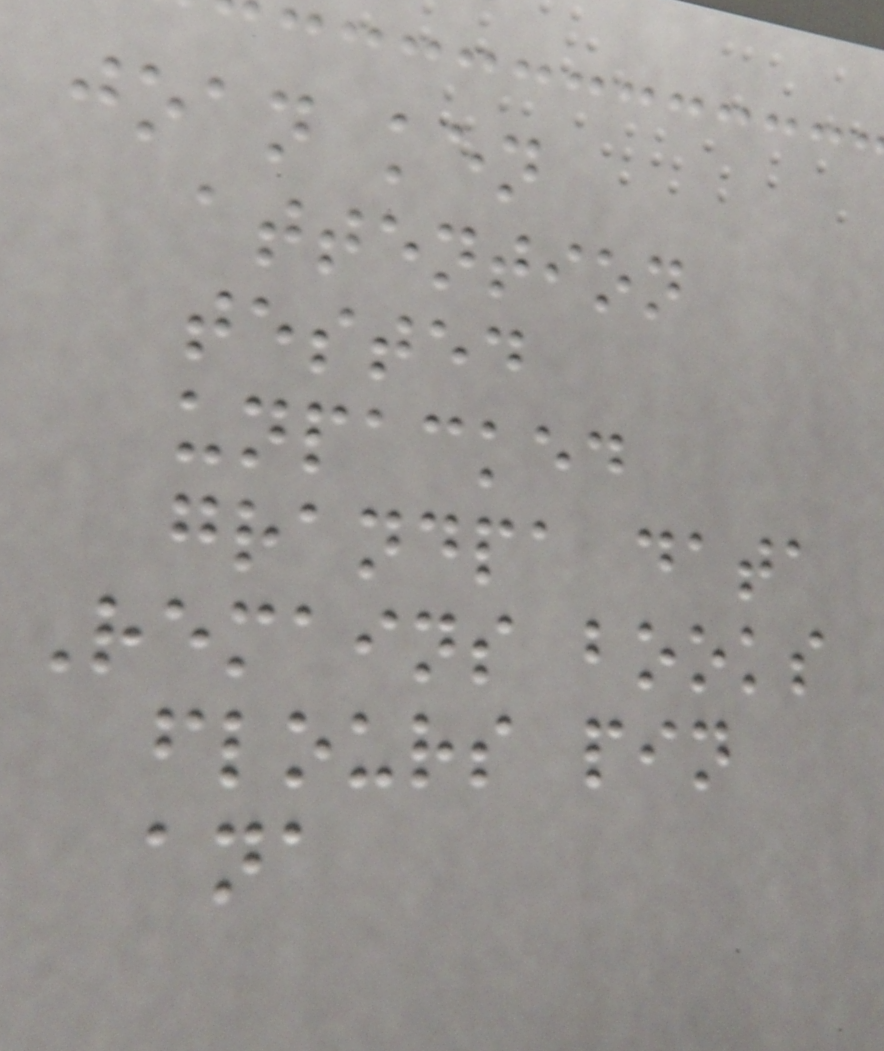joan ken
attention
tested
unpacked
grandpa data
Remains books
flours pin
ana
